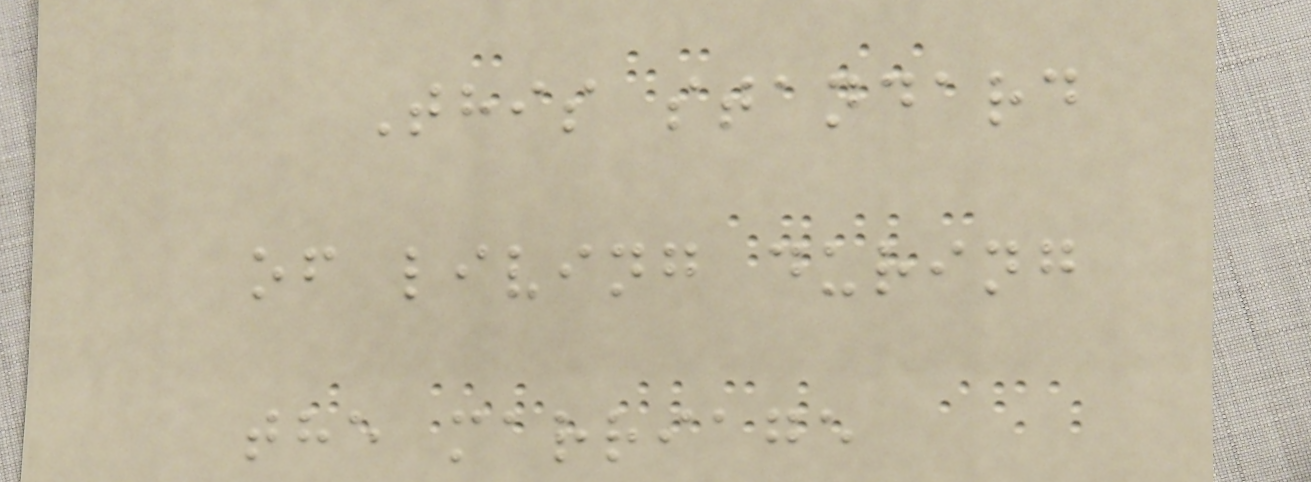This standard
of living during
the marriage
